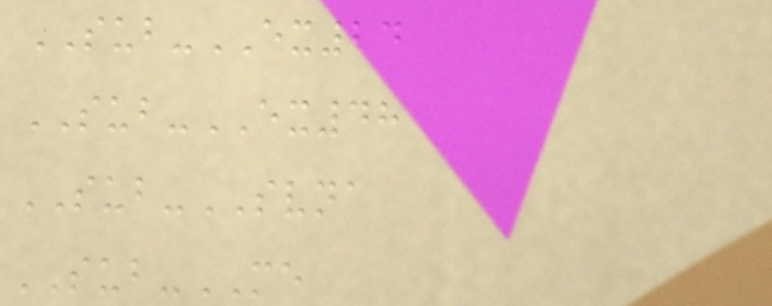SUB-EX24
SUB-EX48
SUB-SVNA
SUB-ME
